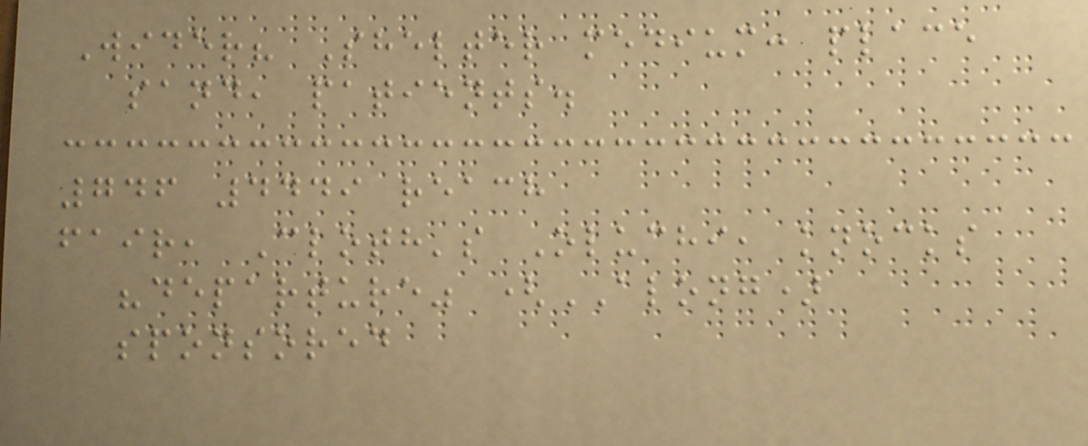Wider? Shelter medium: place
sand, patients.
746 4449 reach
fair, Cloth's Oluchi, knocks
"departure" (ALONG)
sponsored
